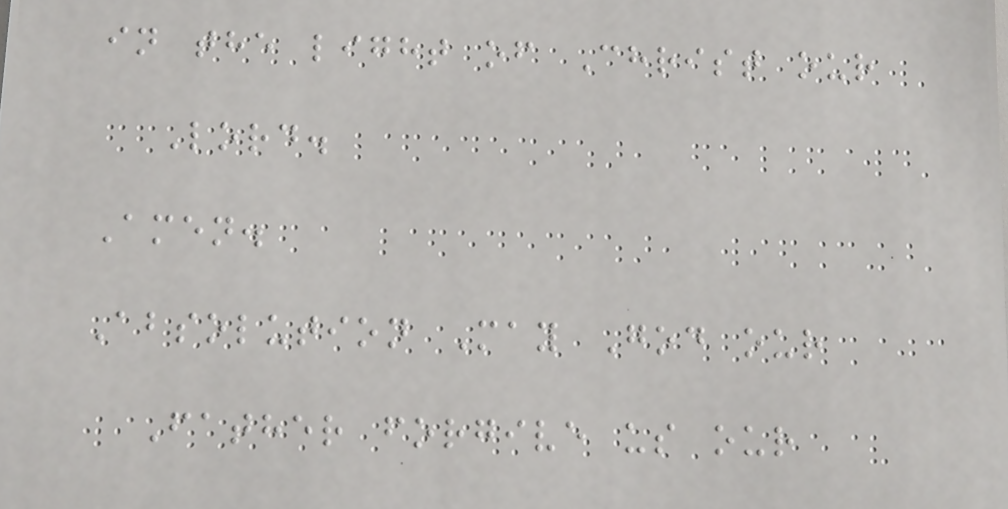in the light of Christ our
Lord.
Amen.
Absolution May God our
Father forgive us our
